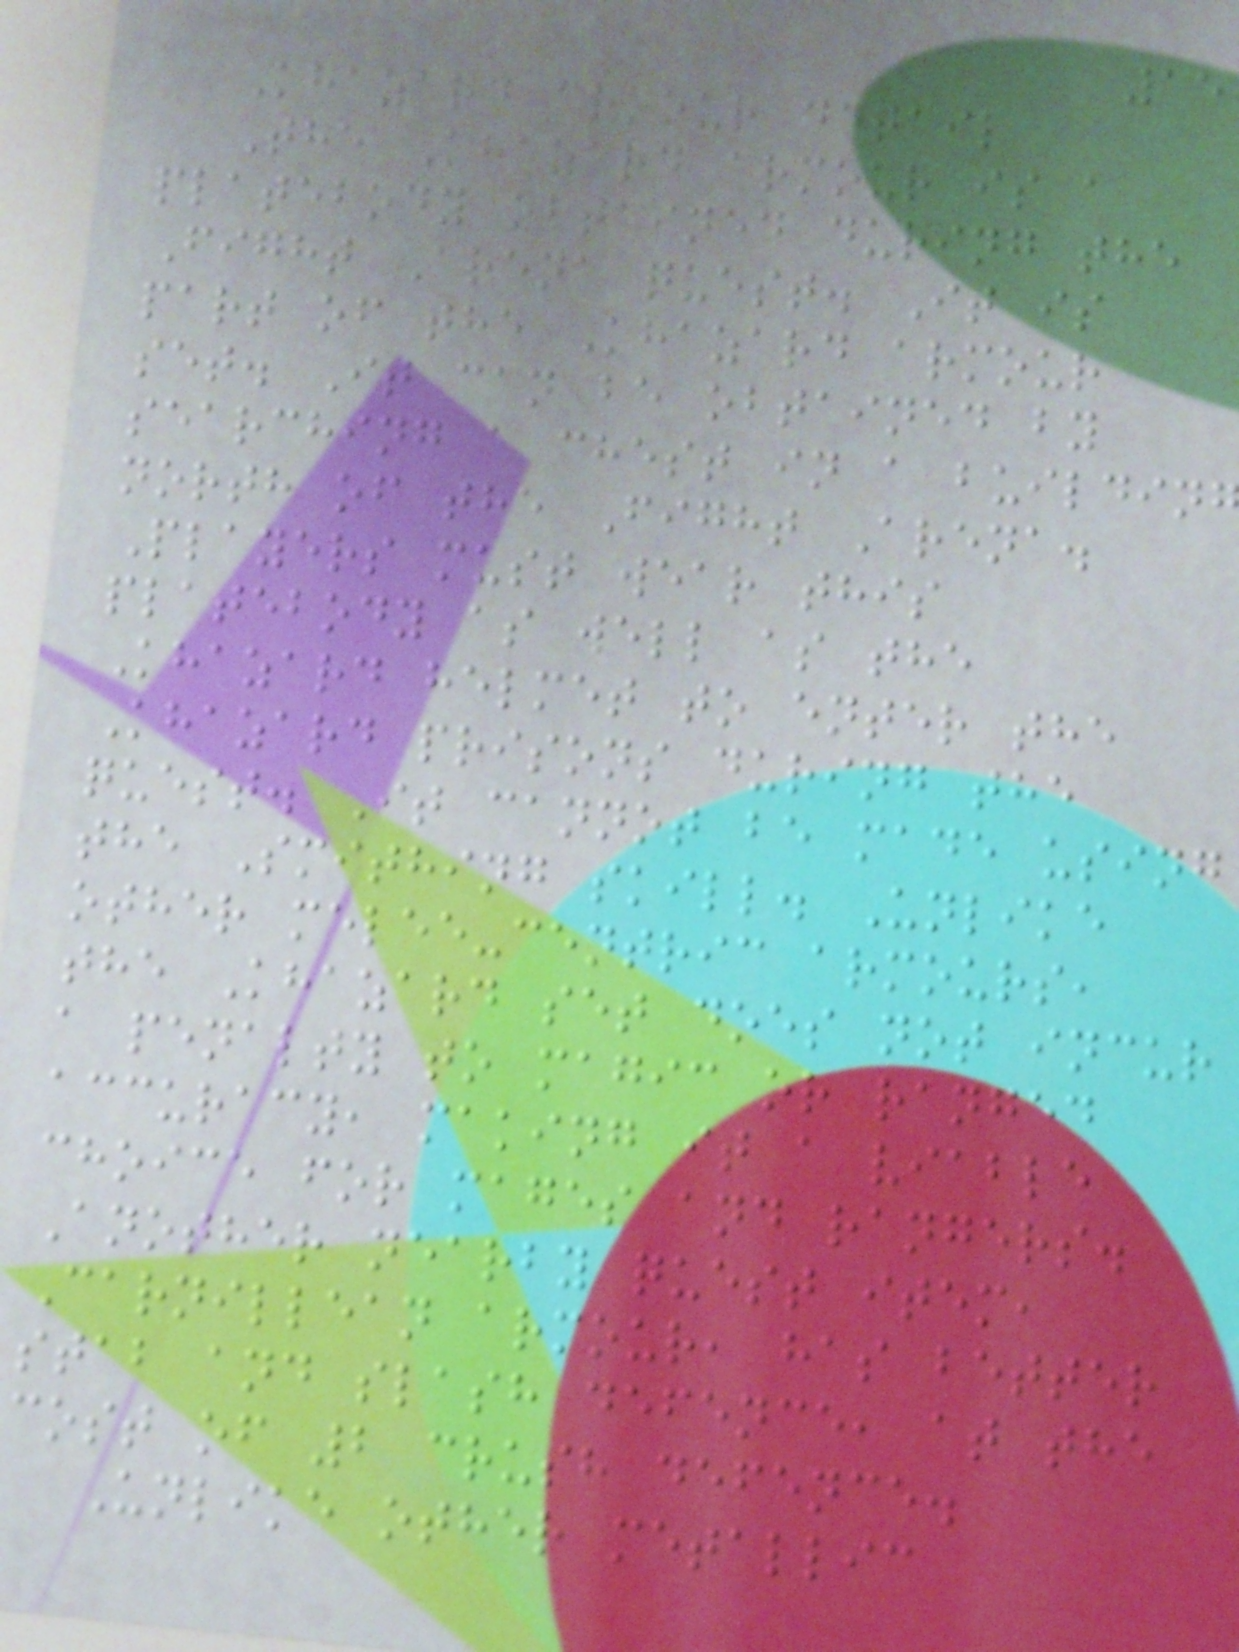Khazard armour detail
The Khazard armour is a
platebody obtained during the
Fight Arena quest. It is
part of the Khazard armour
set. It can be obtained by
searching a chest in a buildin
north of the Fight Arena.
Players must wear this
platebody as well as the
Khazard helmet to enter the
Khazard prisons during the
quest. It cannot be made using
the Smithing skill. Unlike
other melee-centric armours,
the Khazard set does not incur
a penalty to magic or ranged
accuracy, making it a viable
choice for mages and rangers.
Another nearby quest item,
Carnillean armour, has better
stab and slash defence, at the
cost of 2 crush defence.
Unlike other metallic
